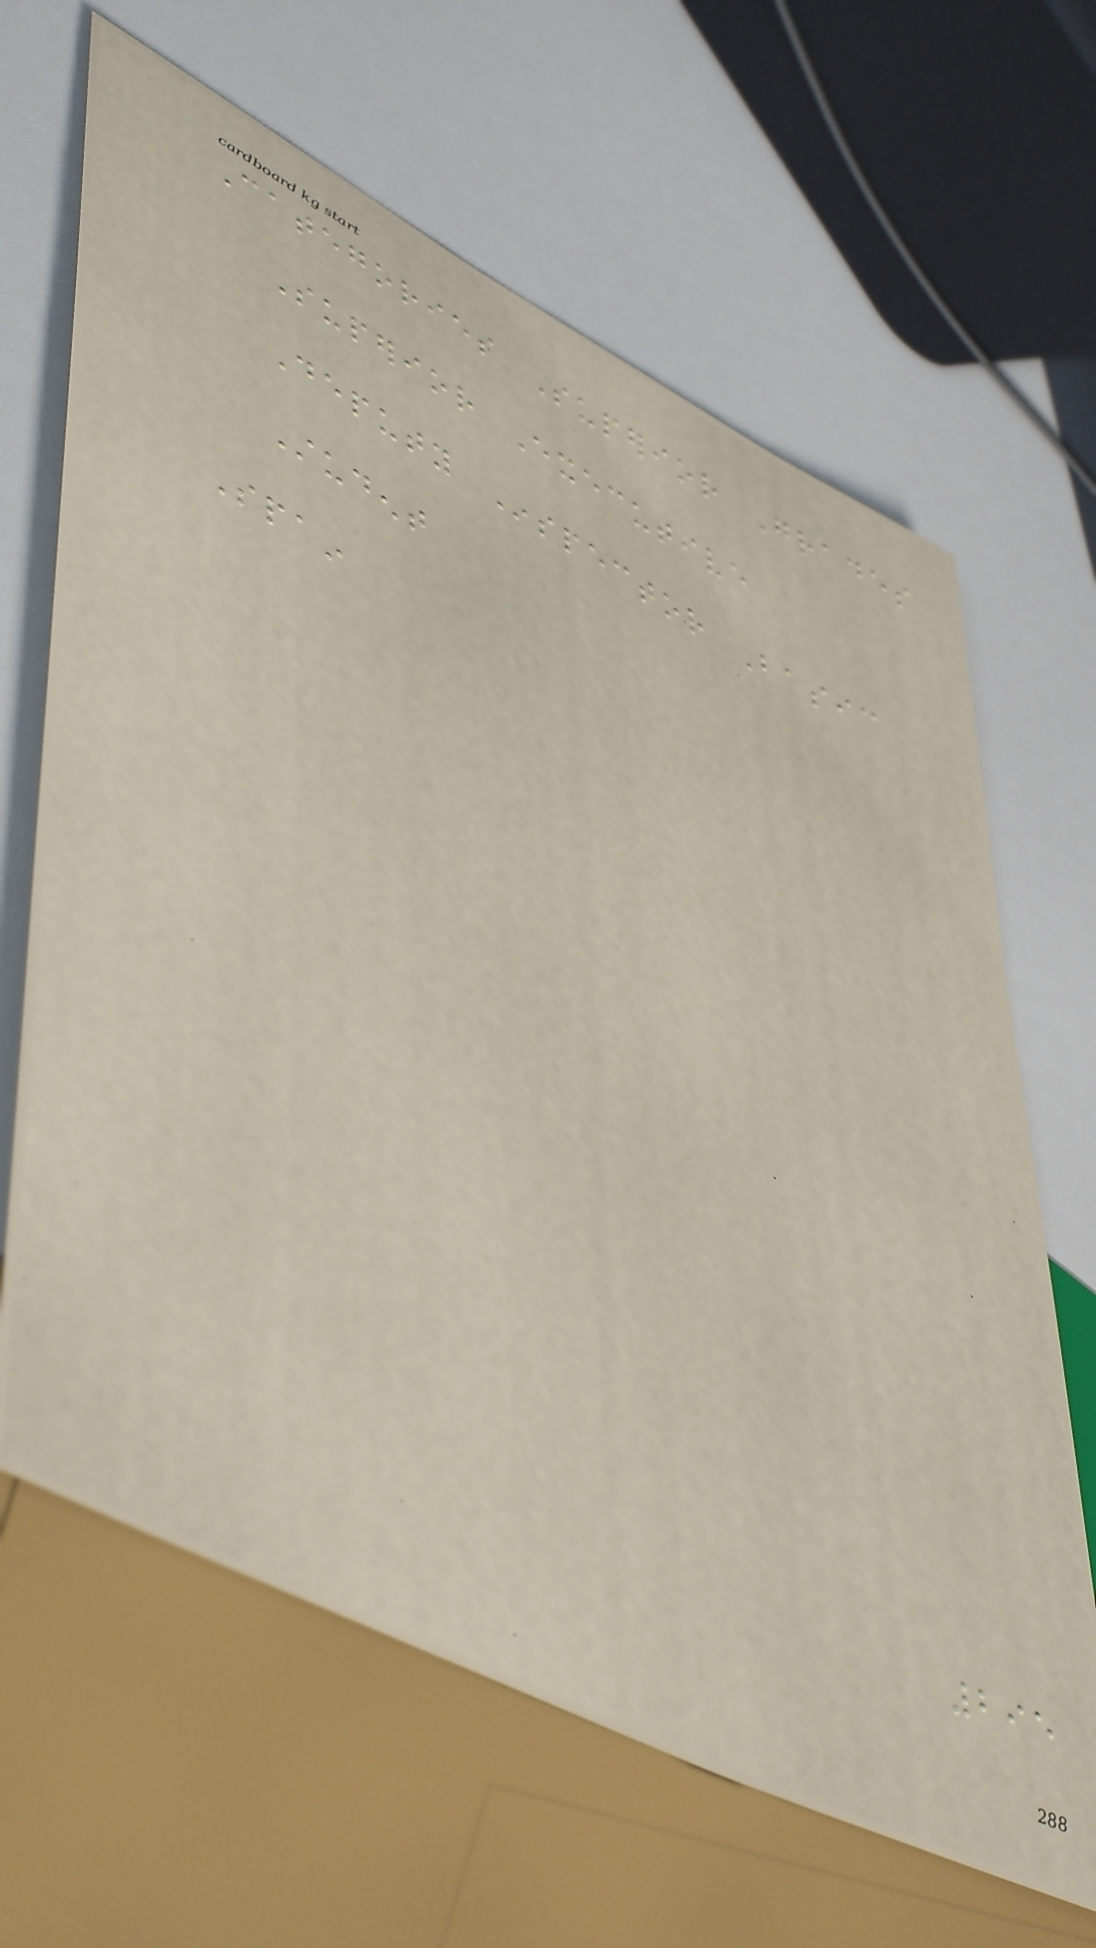Categories Superior Grades
Superior Executive
Deputy Inspector Basic
Student
Spain
295
